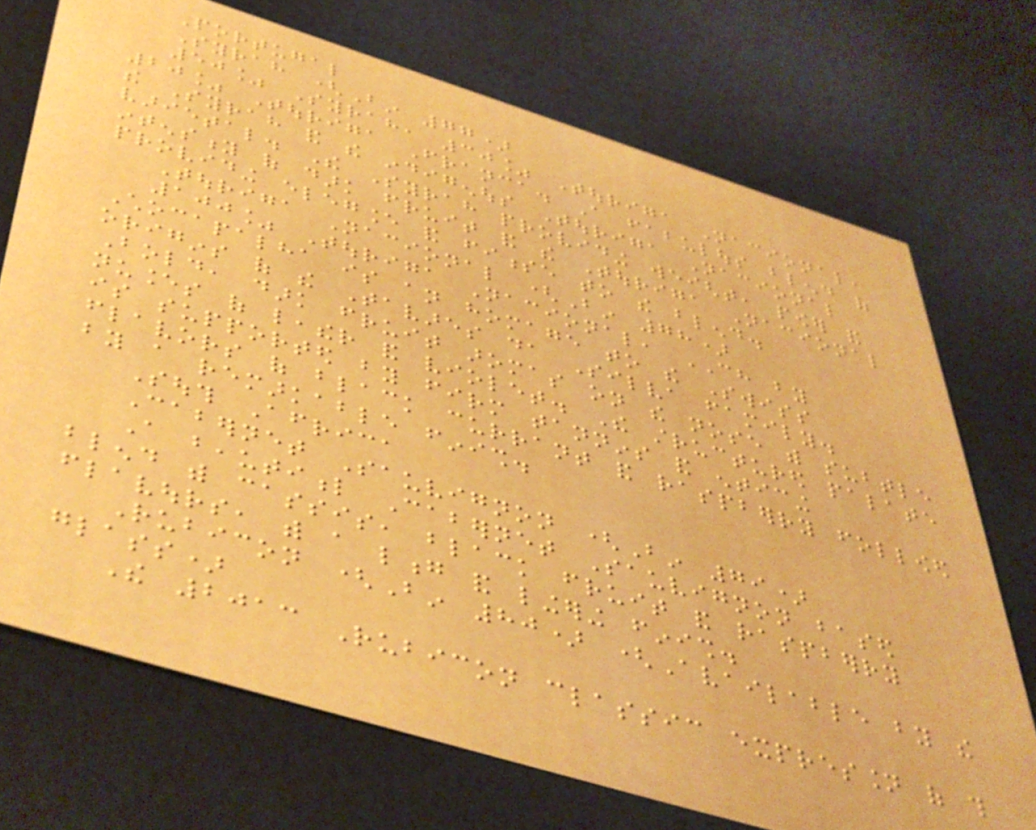Portugal
Syrah (Bin 77)
50% Syrah, 30% Touriga Nacional,
20% Touriga Franca. A fabulous blend of
the Syrah and the indigenous Touriga Nacional
varietal. The Syrah providing weight, power and
intensity of dark fruit and the Touriga Nacional
providing elegance and finesse to the blend.
Touriga Nacional (Bin 78)
100% Touriga Nacional, CH by
Chocapalha is an homage to the Swiss
origins of the Tavares da Silva family.
Bold, dark fruit aromas on the nose with subtle
nuances of leather and violet. The structured palate
is supported by firm tannins and enticing
flavors of black currant and raspberry followed
by a remarkable finish.
South Africa
Cabernet Sauvignon (Bin 79)
A beautiful Cabernet Sauvignon based
blend with cassis, black fruit and raspberry
flavours, with a long and lingering finish.
Rubicon (Bin 80) (Available by the
glass)
The 2013 Rubicon classic expression of this
